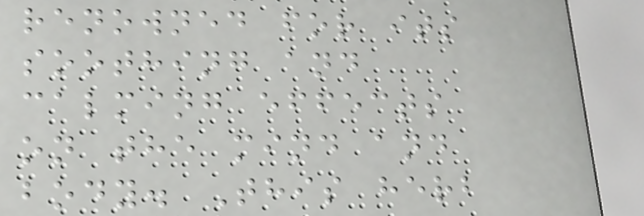renowned for its
soothing and
calming effects
on the mind and
body. This herb
